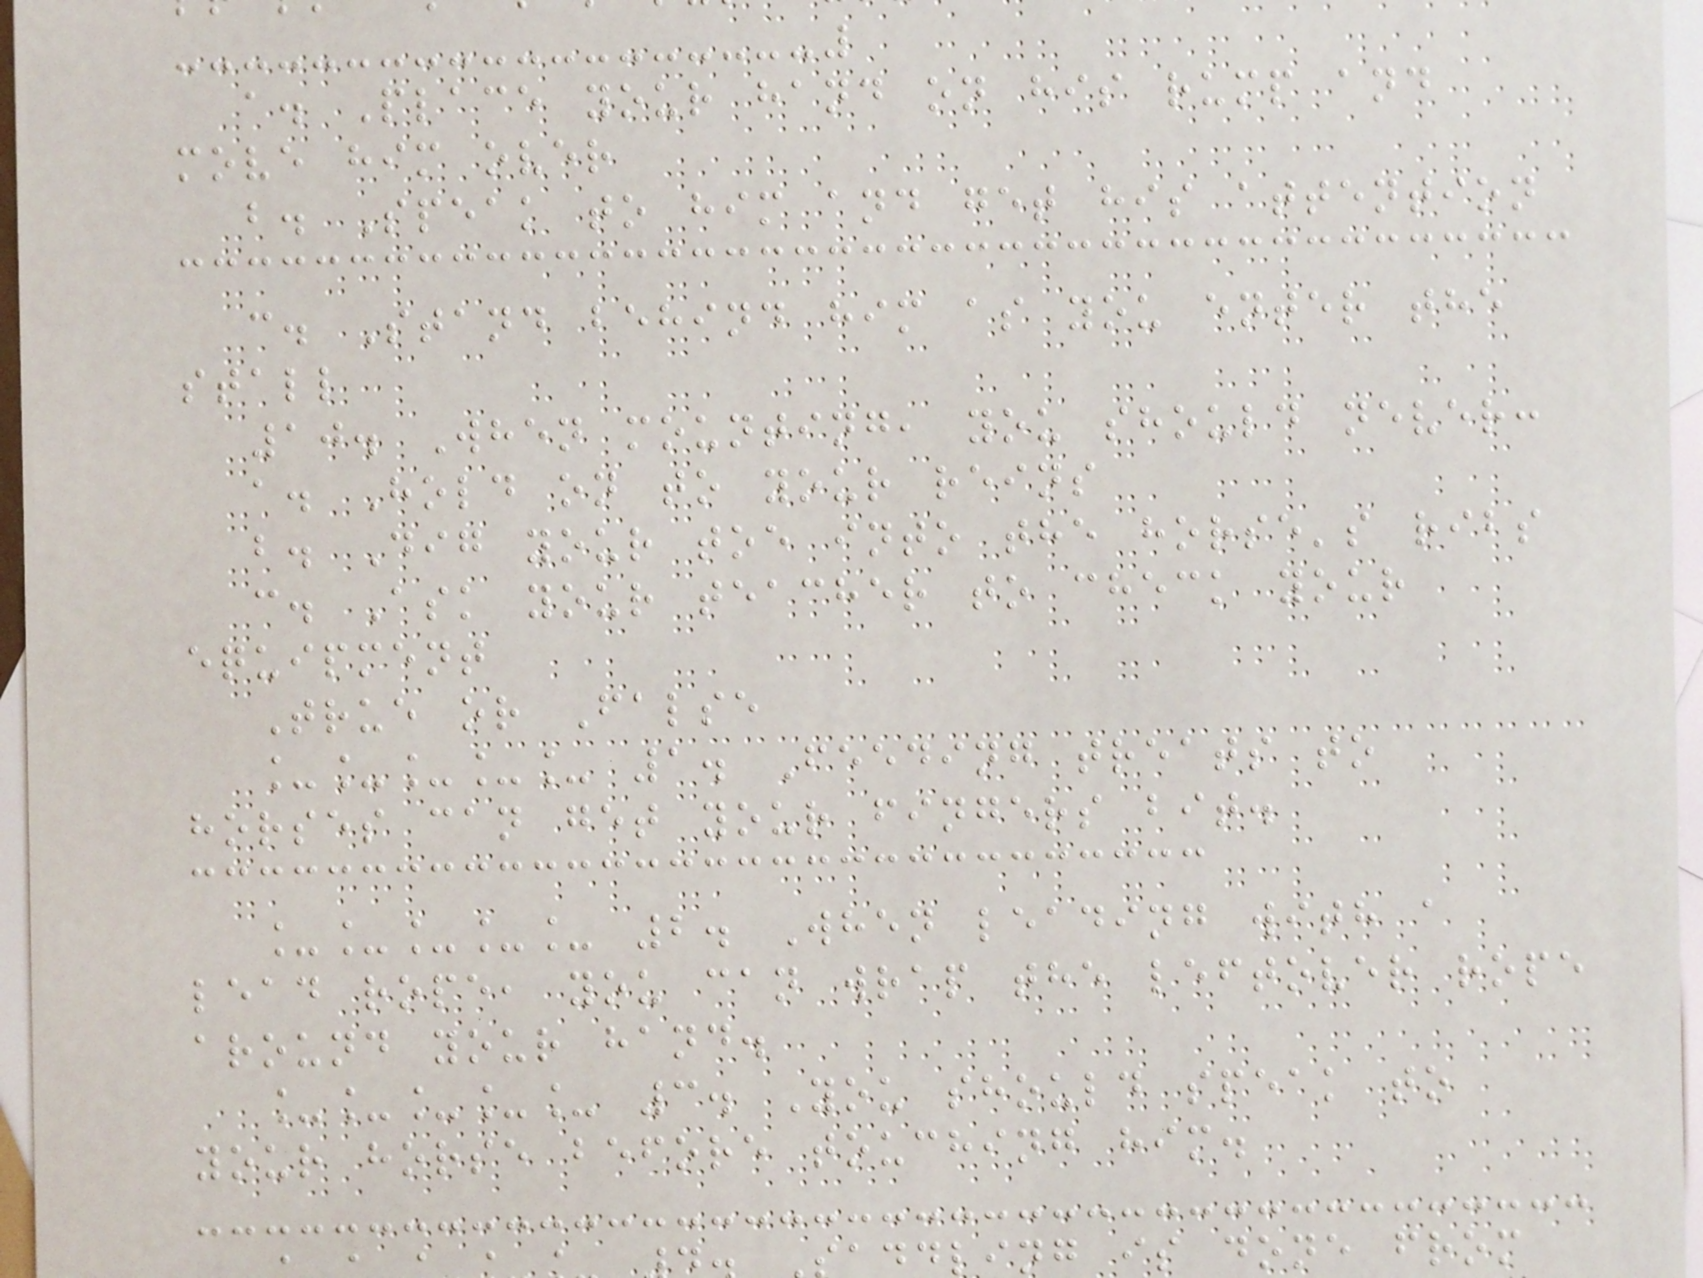a. Place your hand on his rump and
move him over
b. Speak to him and get his attention
c. Stand behind him as you enter the
stall
10. When mounting, you should never:
a. Hold on to your reins
b. Dig your toe into the horse's ribs
c. Ask your teacher to check your
equipment
True or False
_____ 1. Feeding treats to
horses can get your fingers bit.
_____ 2. When leading with a
lead rope, you can wrap the leftover rope
around your hand.
_____ 3. You should speak to
your horse before touching him.
dling is done from
